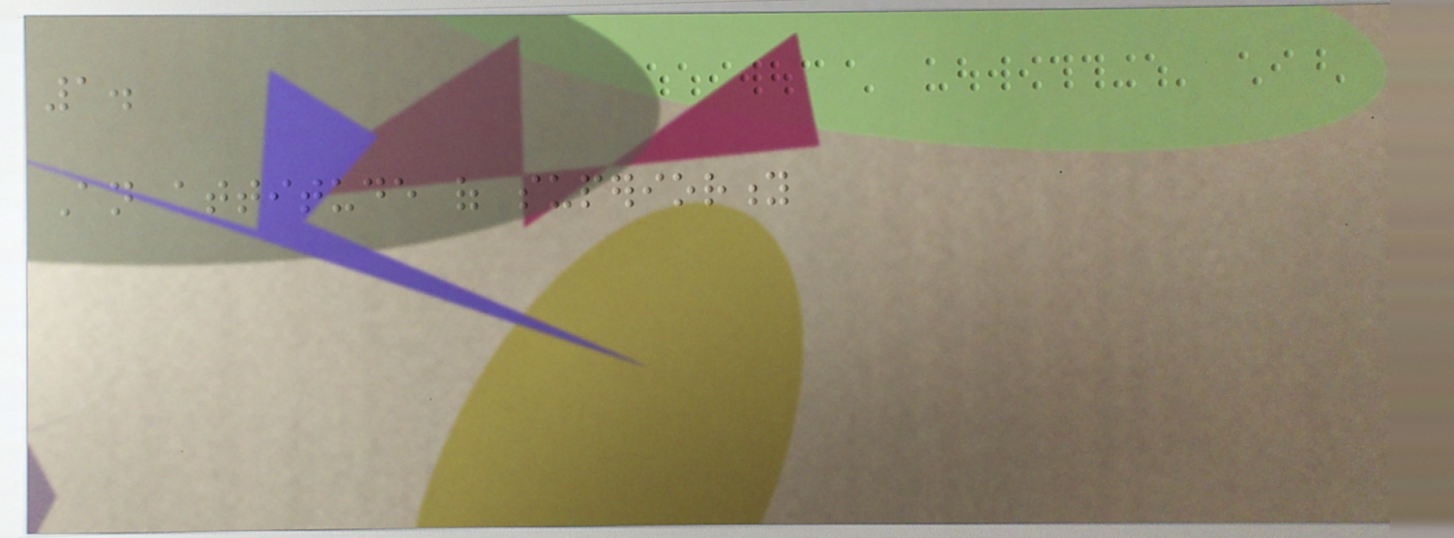1.
An attitude of superiority
